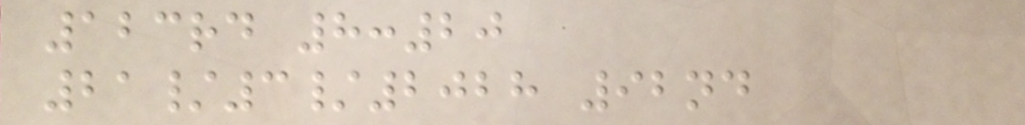123rd 8:20
21/3/2028 92nd
